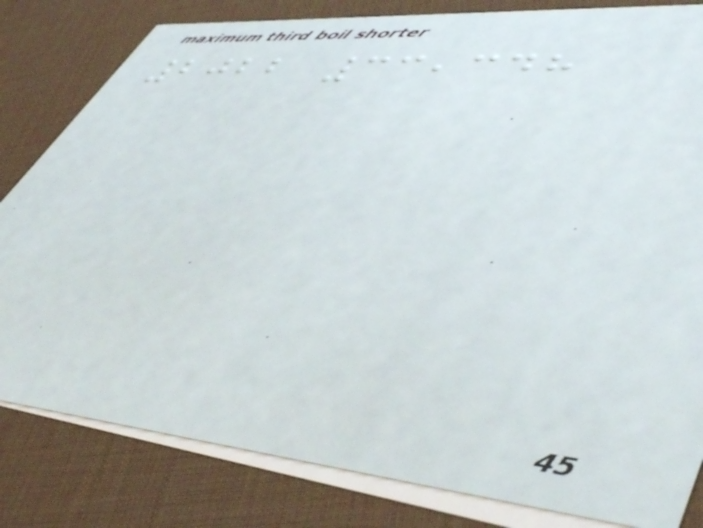2022 33,348
